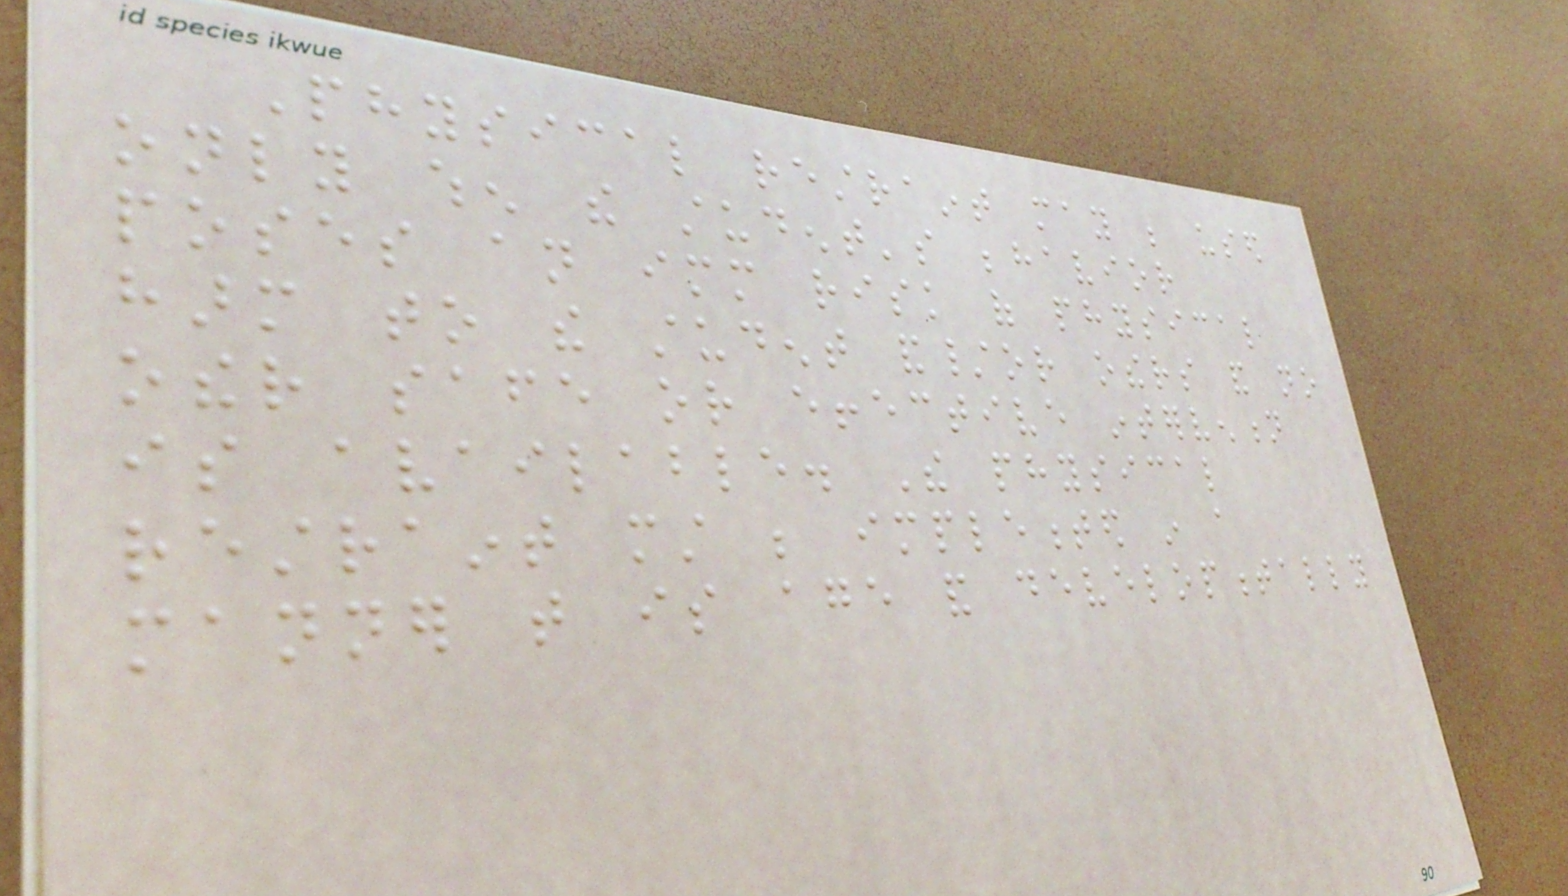Physical restraint may be used
only when the student's behavior
poses an immediate risk of physical
harm to the student and/or others and no
other safe or effective intervention
is available. The physical
restraint must be implemented in a
manner that is age and developmentally
